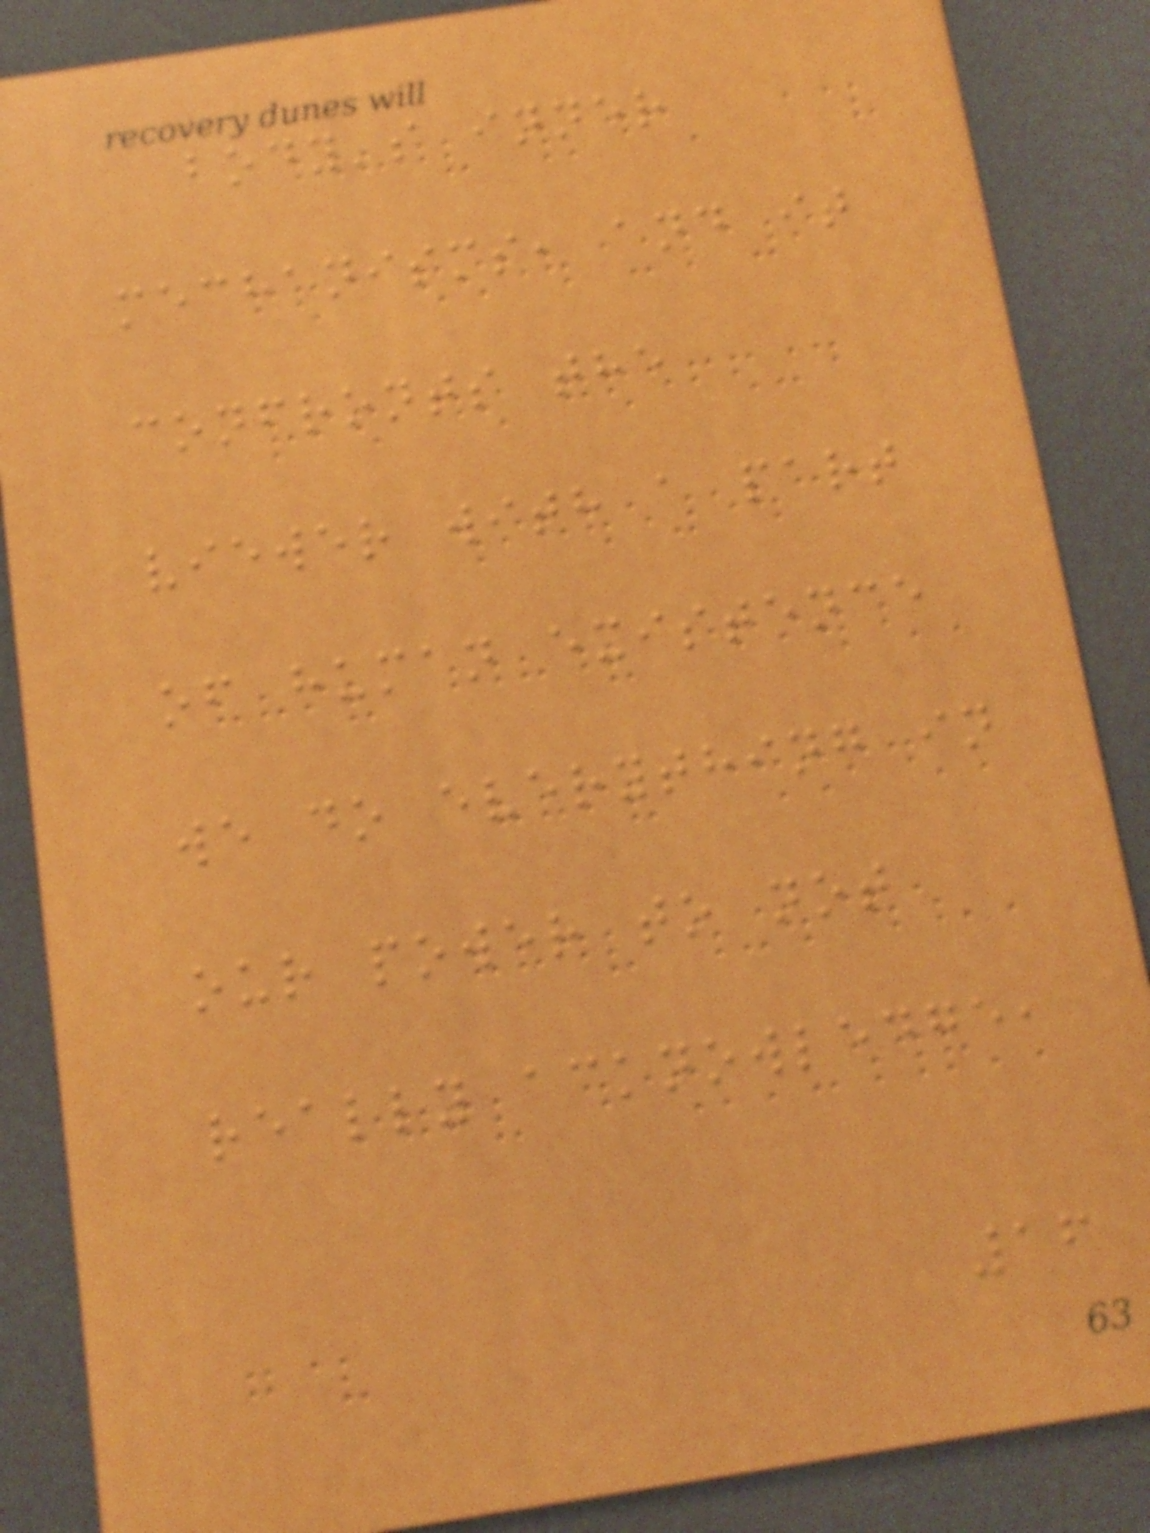body's inner
mechanisms, and it
confronts the
viewer with a part
of human existence
we do everything in
our power to not
really acknowledge,
16
